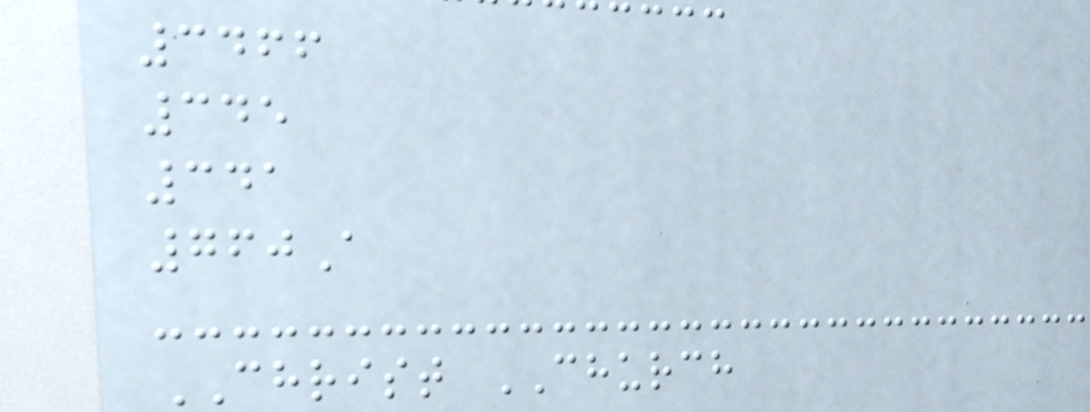3466
345
341
760A
CHRIST CHURCH
